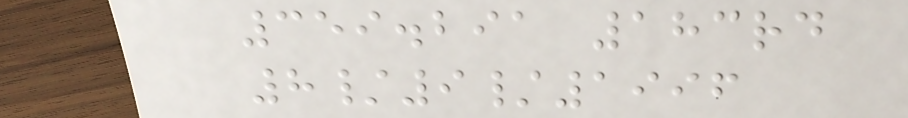359.291 183rd
8/9/1996
